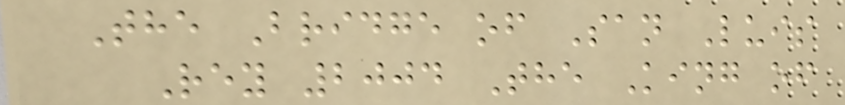The Bridge of San Luis
Rey 2004 The King of
